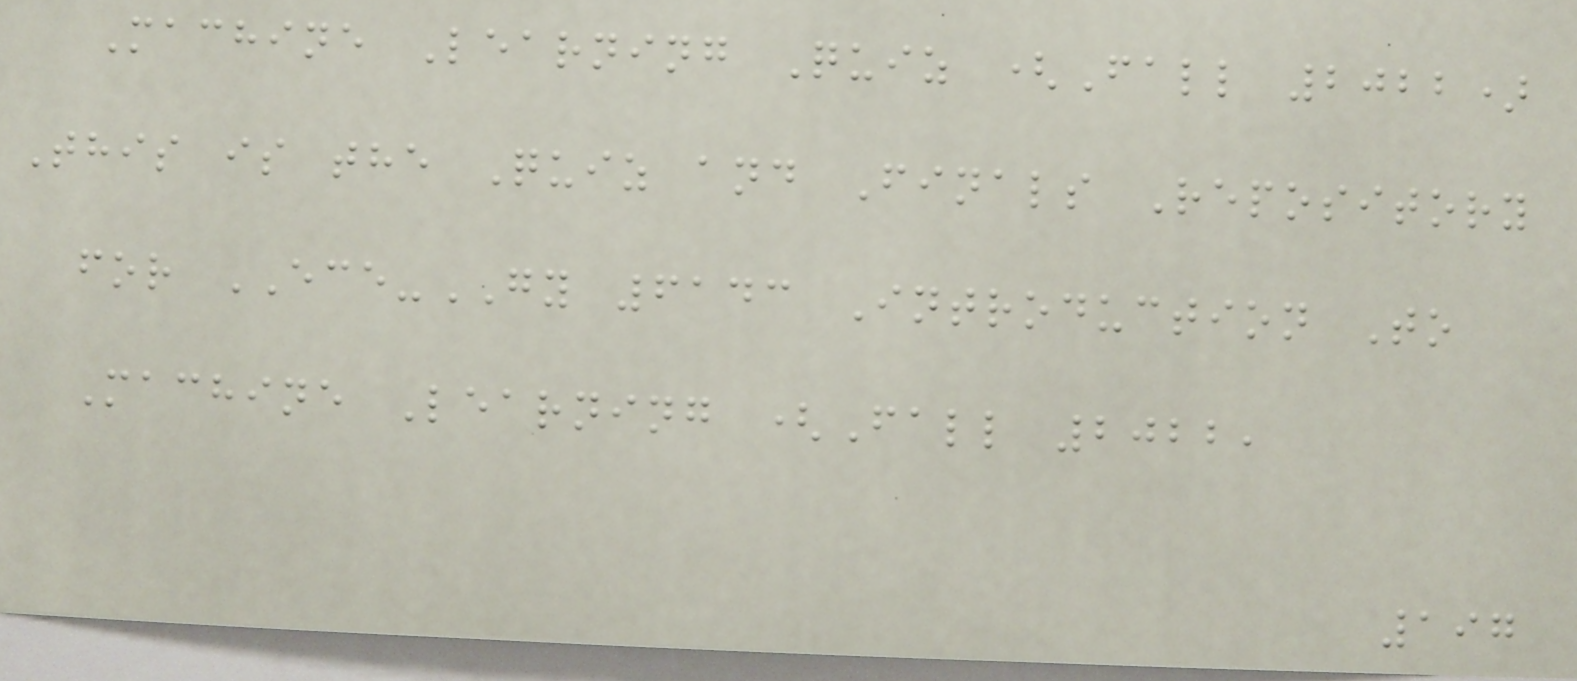Machine Learning Quiz (Fall 2022)
This is the Quiz and Finals Repository
for ECE-GY 6143 Introduction To
Machine Learning (Fall 2022,
197
